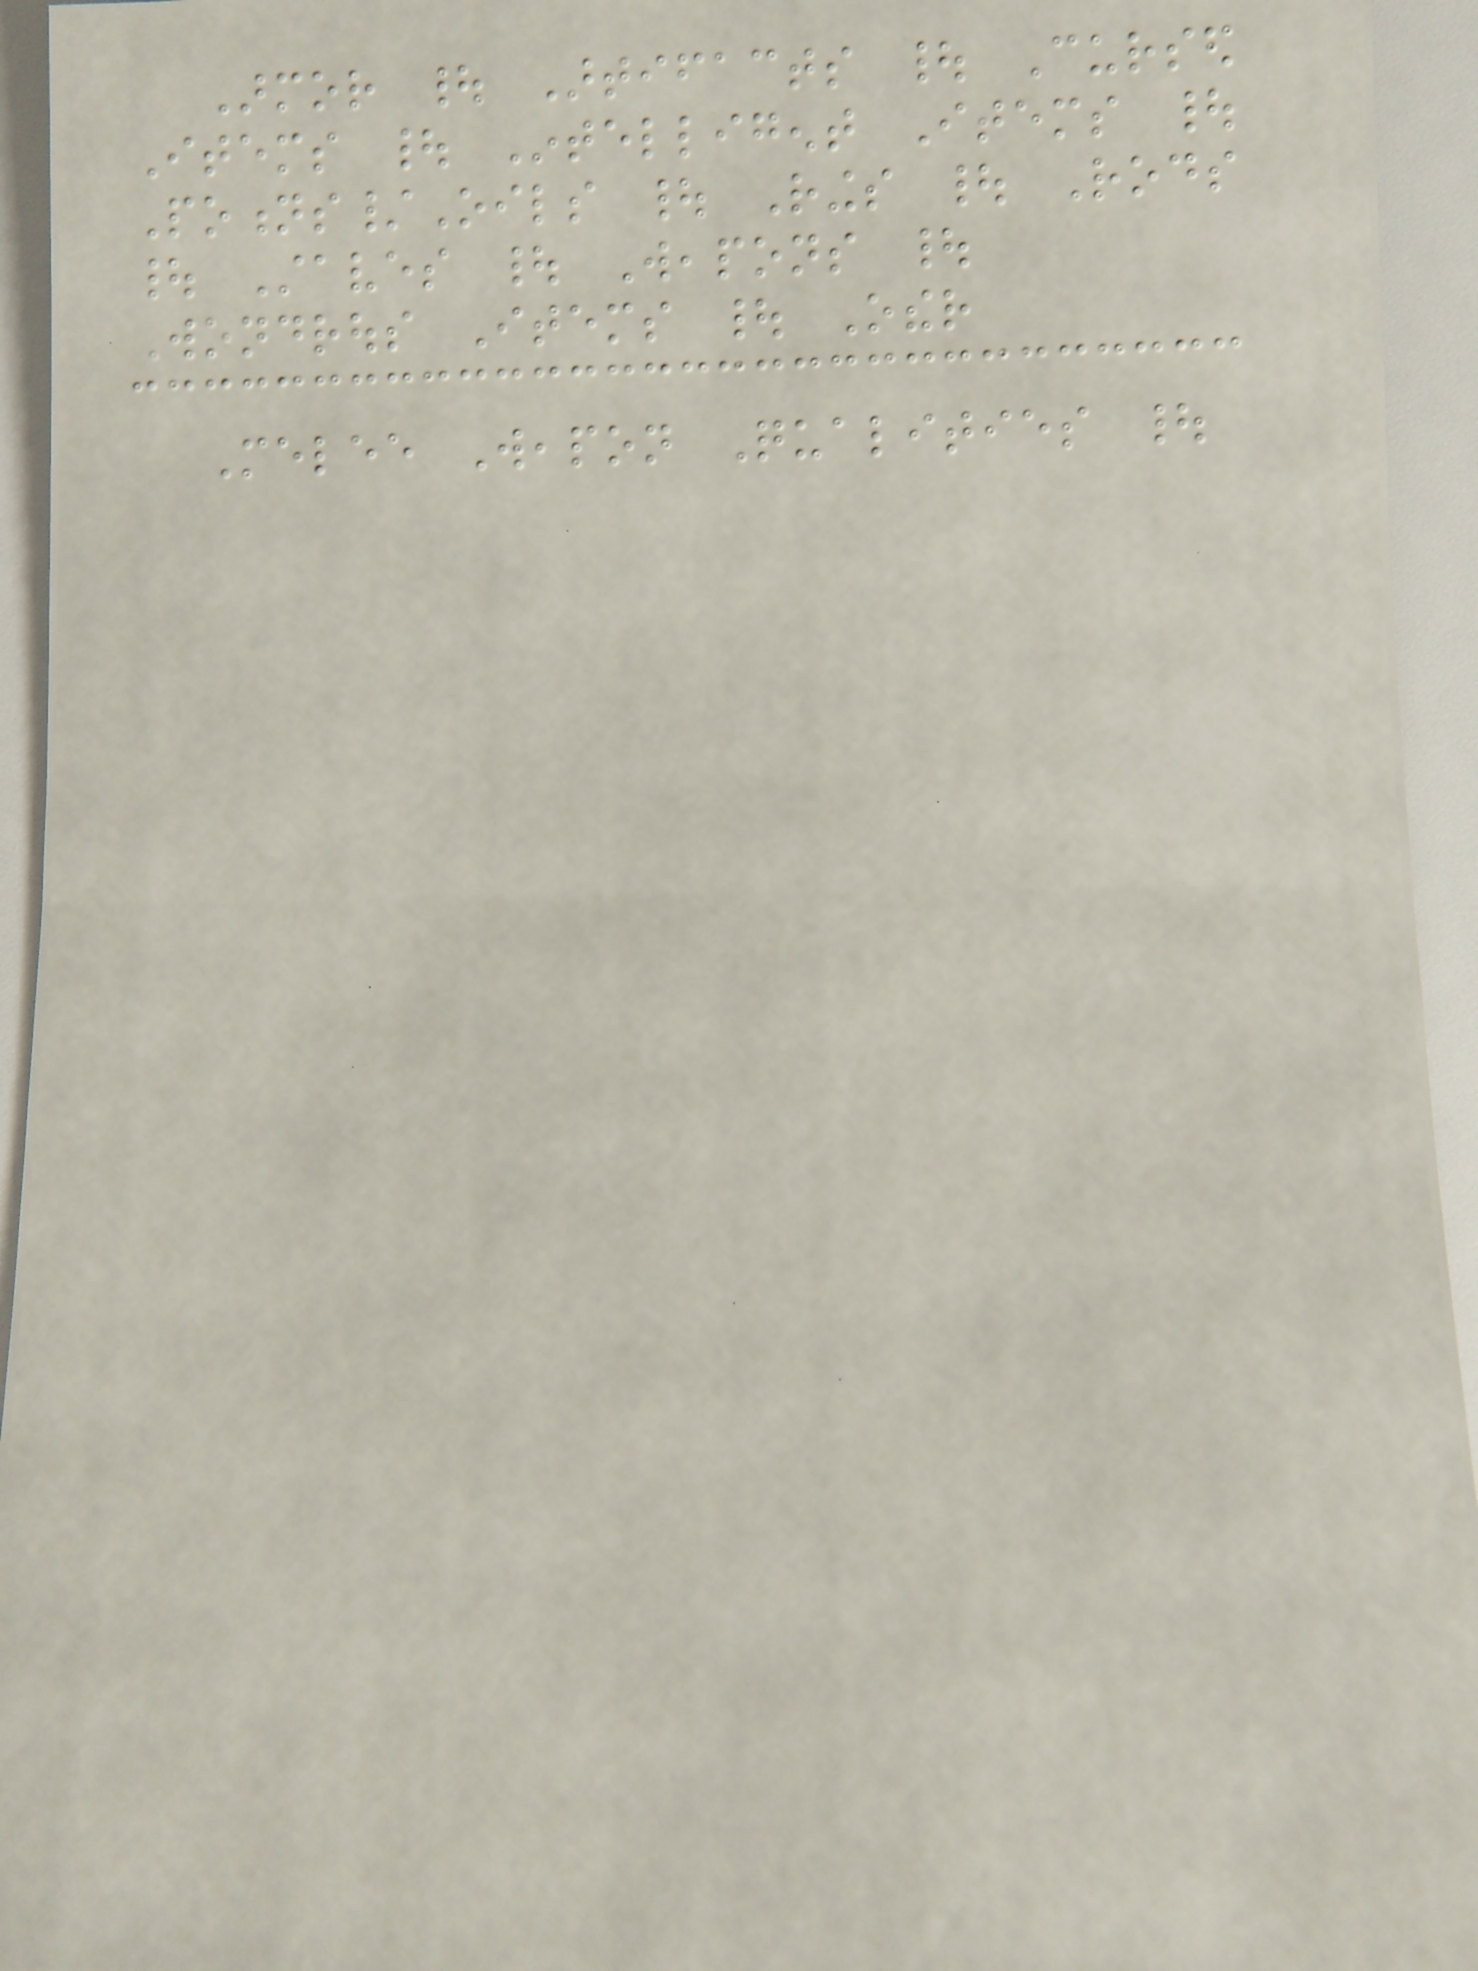Armor | Artifacts | Cursed
Items | Intelligent Items |
Potions/Oils | Rings | Rods
| Staves | Weapons |
Wondrous Items | Other
Melee Weapon Qualities |
